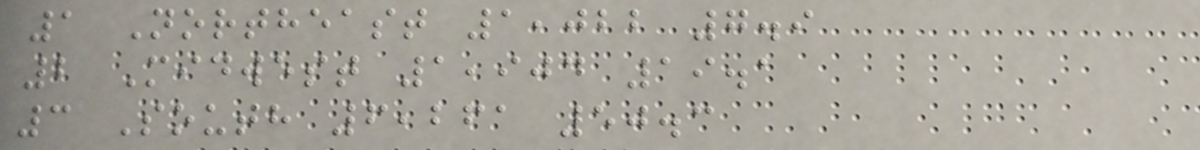1 Northeast 1,022 7.9
2 Midwest 1,904 19.1
3 South 6,261 50.3
